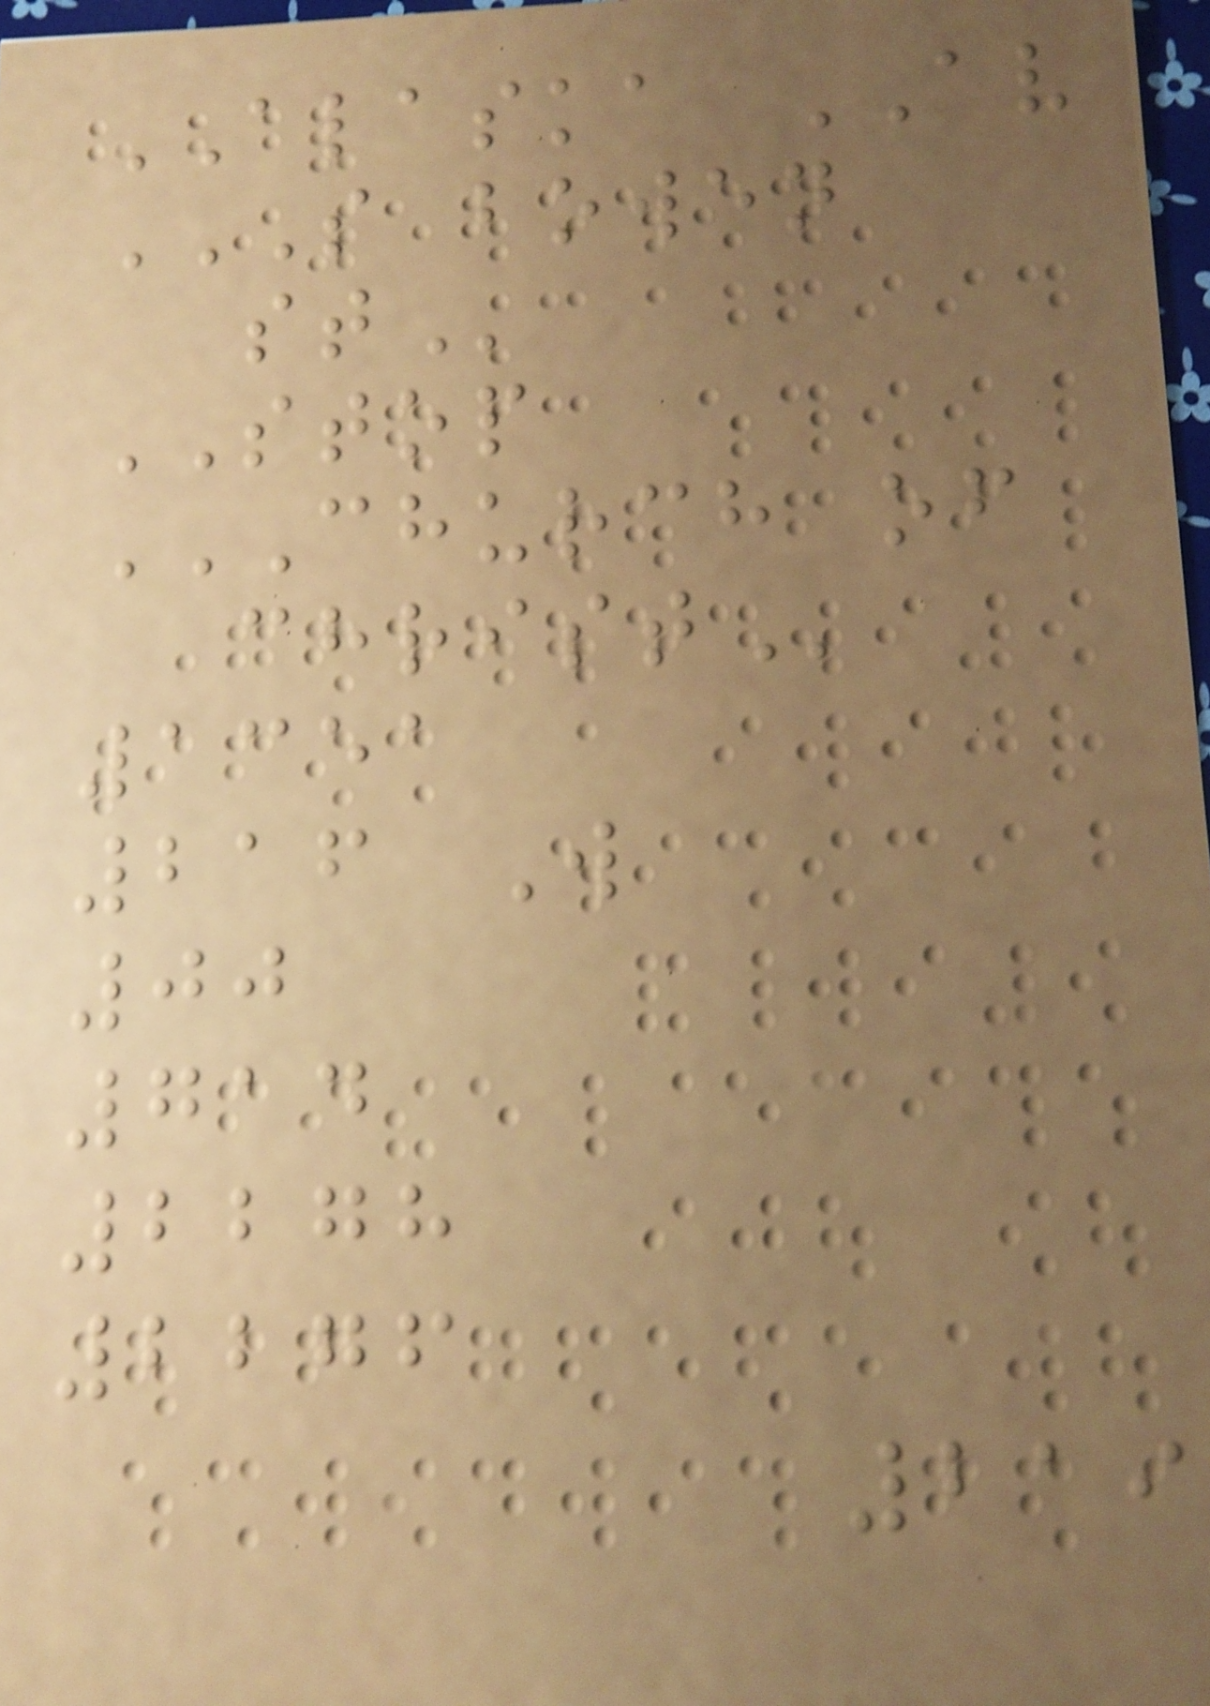ALASKA AV
S BOWEN
ST
STOP
CHURCH OF
CHRIST
1351
216 W
00
714
2278
2276
219
